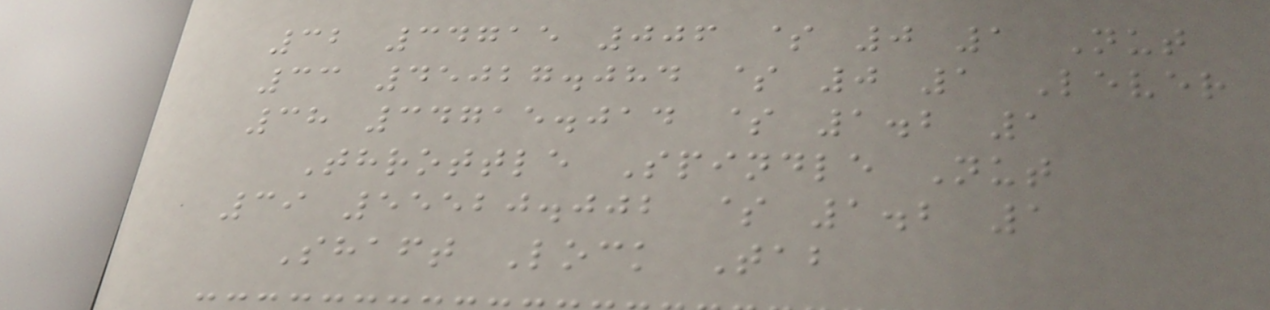32 34715 006 $ 0 1 Nut
33 45027.084 $ 0 1 Lever
38 34715.014 $ 1.2 1
Throttle Spindle Nut
39 55520.002 $ 1.2 1
Shaft Lock Tab
